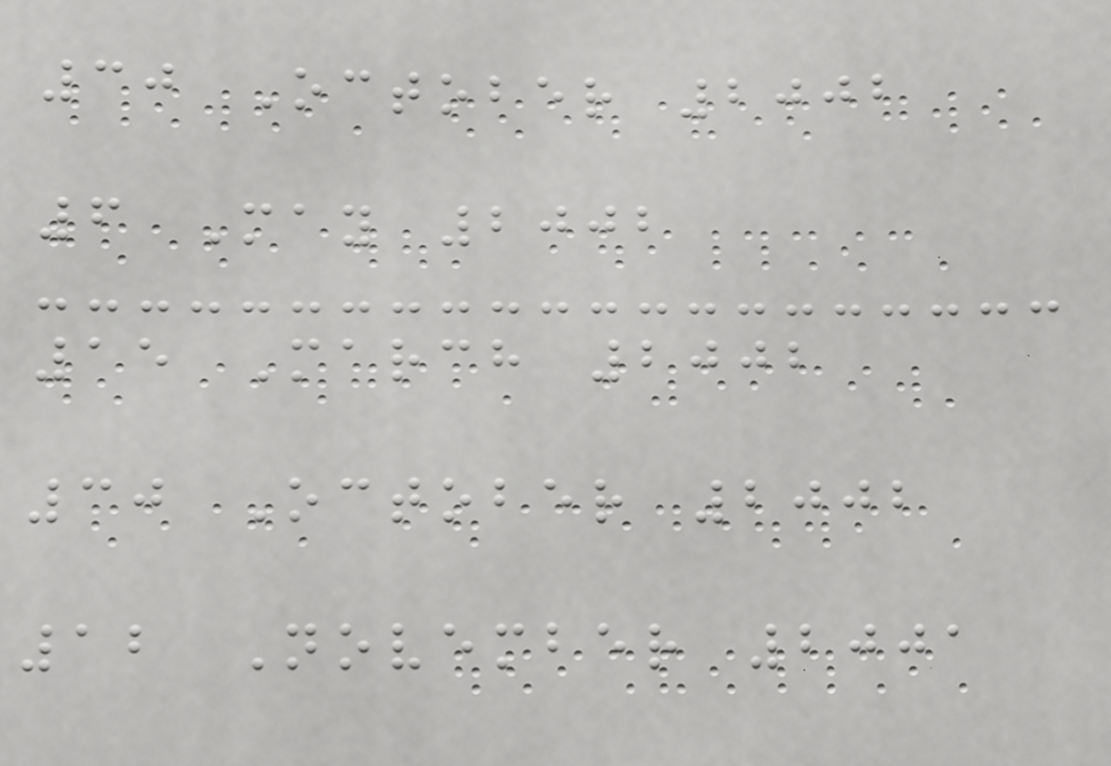30 October 2002
6 May 2002
15 March 2002
30 October 2002
12 November 2001
